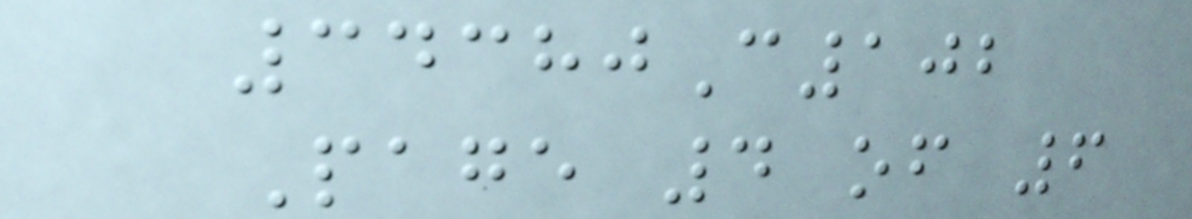34380C102
Page 4 of 6
